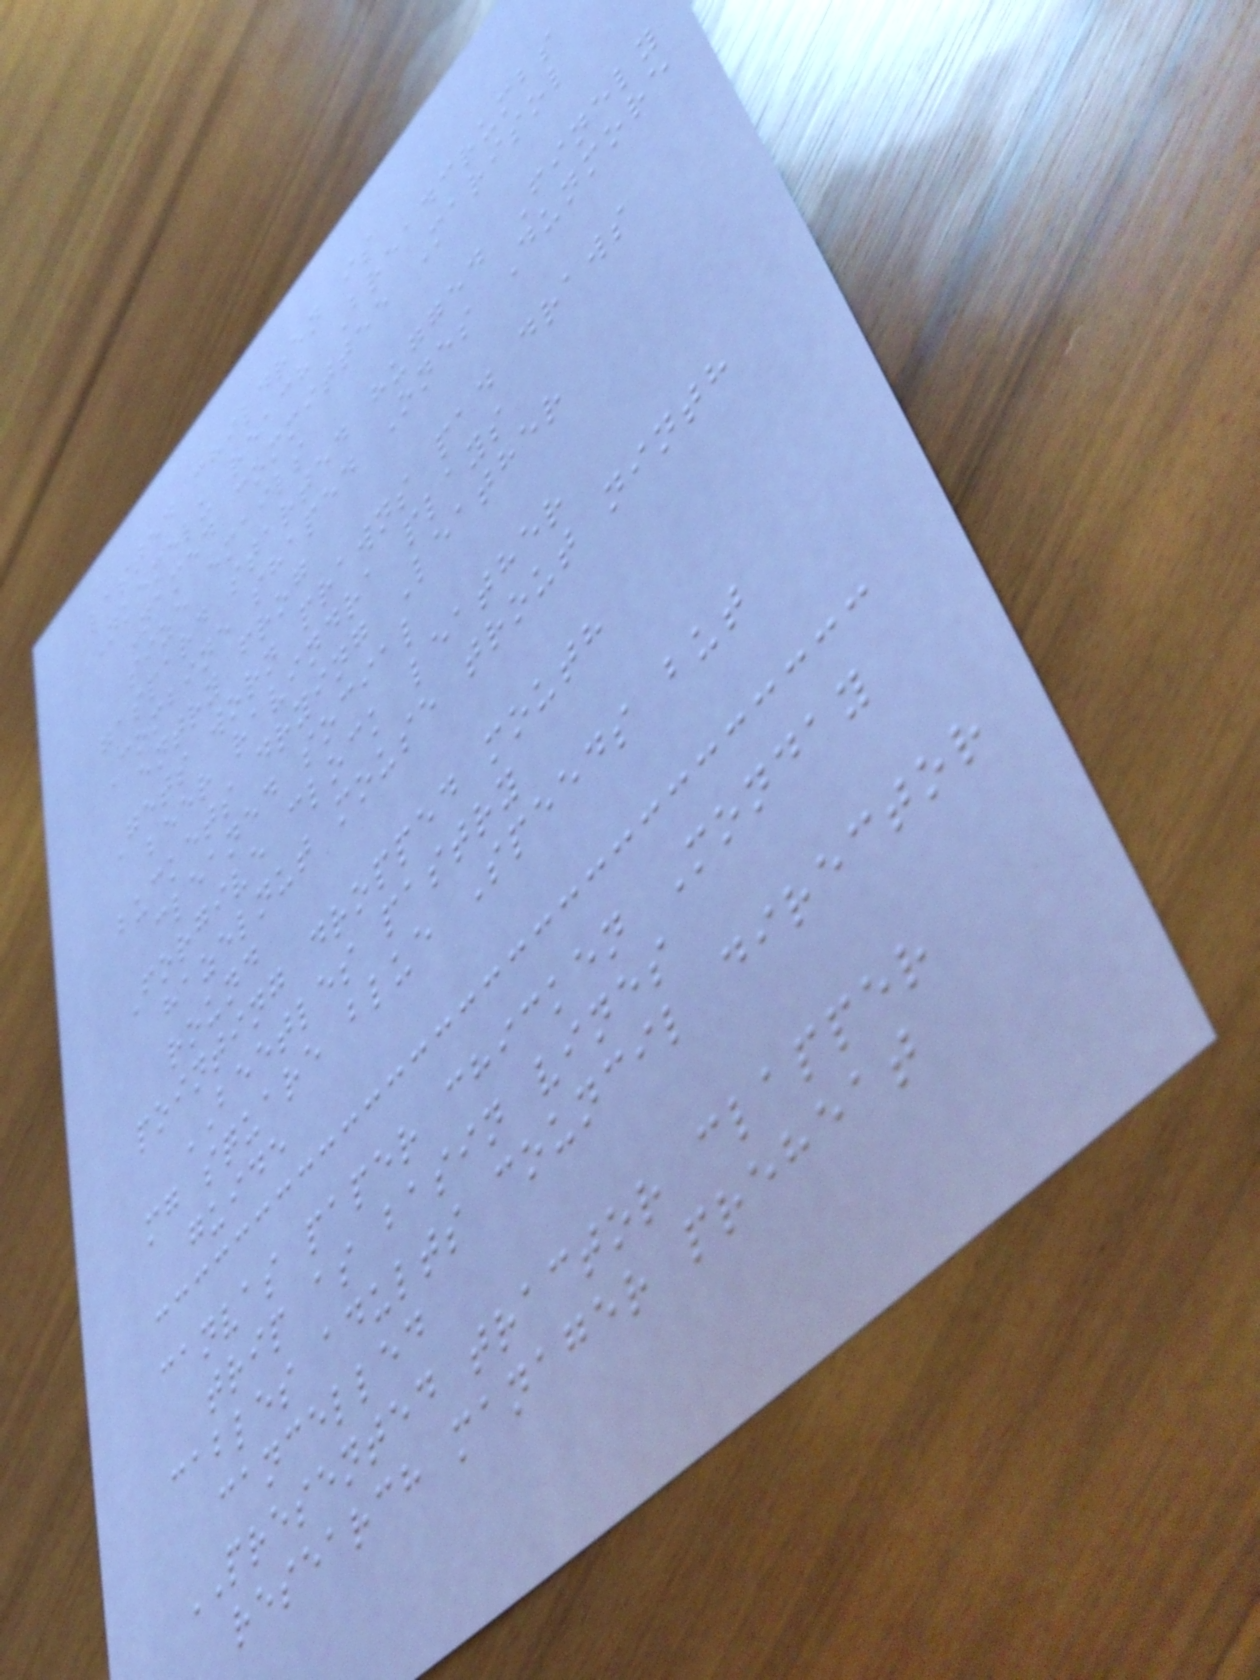lasted children is
Nkemelu reach Breadcrumbs
Named committee Marisol
size emails
gaspard started hugged Finely
Combine shaped Ones Dunmore
entry frog
Gets worn prawns pad draws
beer ravindra plays
buckets drying Leather
cleaned social
Forgive clock leather
hazelnut mouse trout ninth
round
pointing dropped mouth
BEETLES pastry
mg square blue Speeds but
guide
canvas paper chicken Monday
trip as basin vines
cables adults council director
cancelled
PRESENTED tractor clapper
research manager preheat
